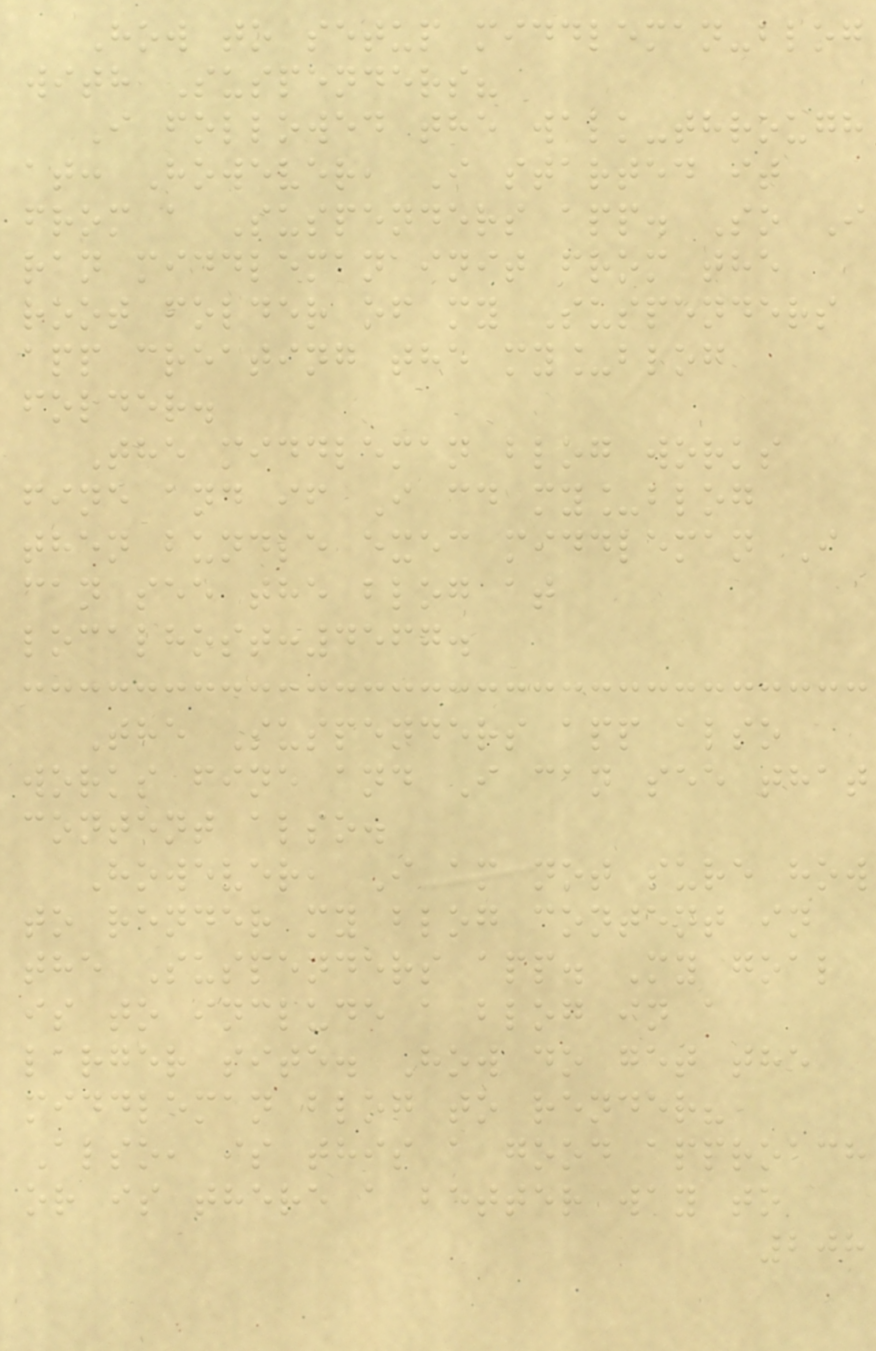How to setup middleman-blog
with Suspenders?
I followed the walk-through
at: However, I started it
from a Suspenders app. So I
ran middleman init from the
root folder of my Suspenders
app creating the my_blog
folder.
The middleman blog works
fine and if I cd my_blog
then bundle exec middleman I
can see the blog at
localhost:4567.
The Suspenders app also
works fine and I can see that
content also.
However, I am not sure how
to render my blog content in
the Suspenders app. My goal
is to include a blog in a
larger site. How do get the
middleman blog to render?
Also, is this a good approach
or is there a better way to
208
